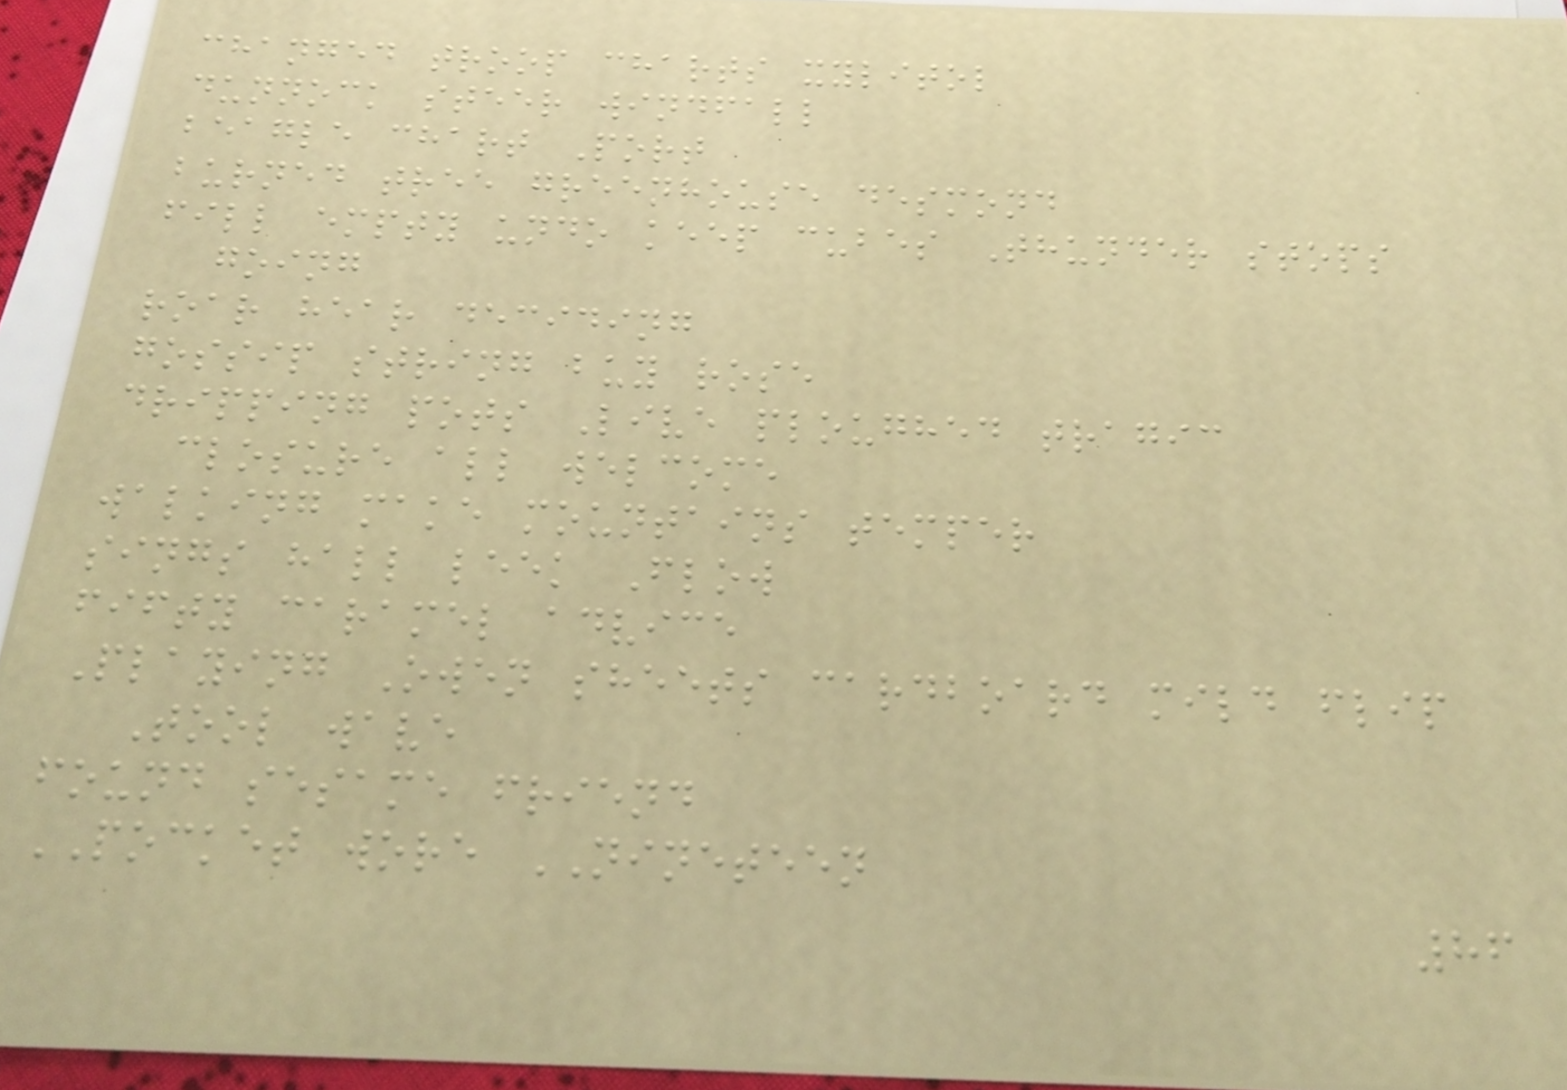changed troop charts xylitol
dunnock steer windfall
beagle chart Port
burned tree greenhouse desmond
fill empty undo keep cubes Thunder stops
going
roar hear deciding
gossip string buy rose
dripping pots Live ploughed tragic
closure all welcome
walking make mountains temper
sings hall leek Flow
fifty caramel advice
Playing Owen sheets cardboard mild flip
Tool wave
found sesame friend
POCKET wore NINETEEN
86
